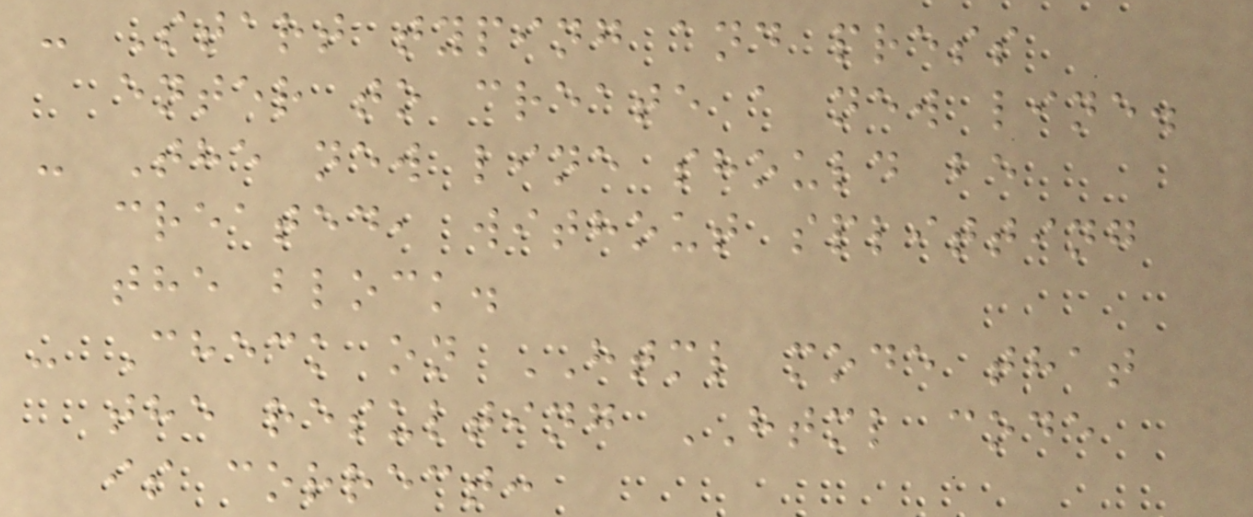- Start typing and press
enter to create a new line.
- The new line should be
created, without splitting
the block.
- Check on HTML mode that
the resulting HTML code
is correct:
